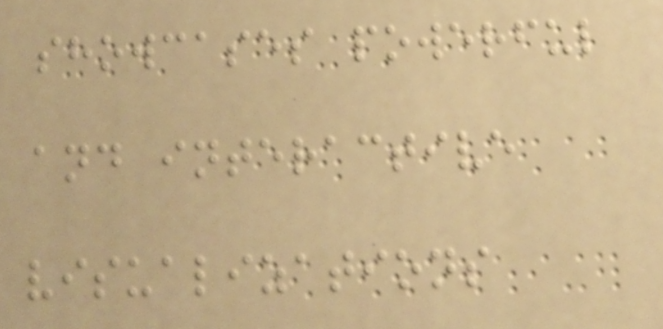showcases powerful
and interactive
visualizations
